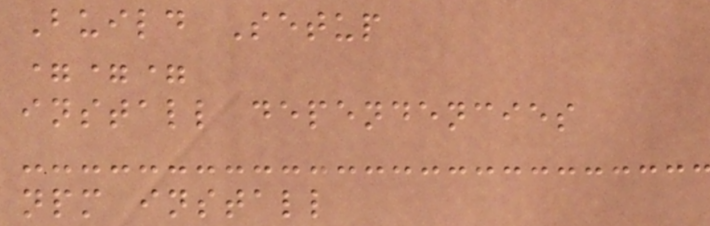Build Setup
===
install dependencies
npm install
